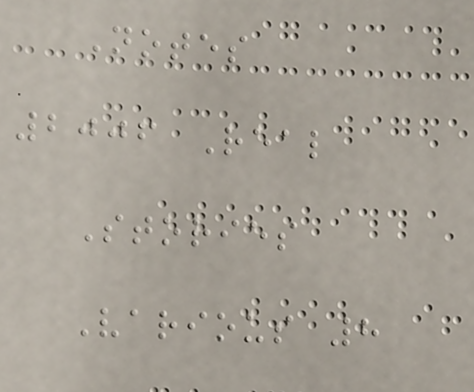Notes
2006 Real
Stories
Various 8
